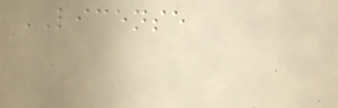LICENSE
